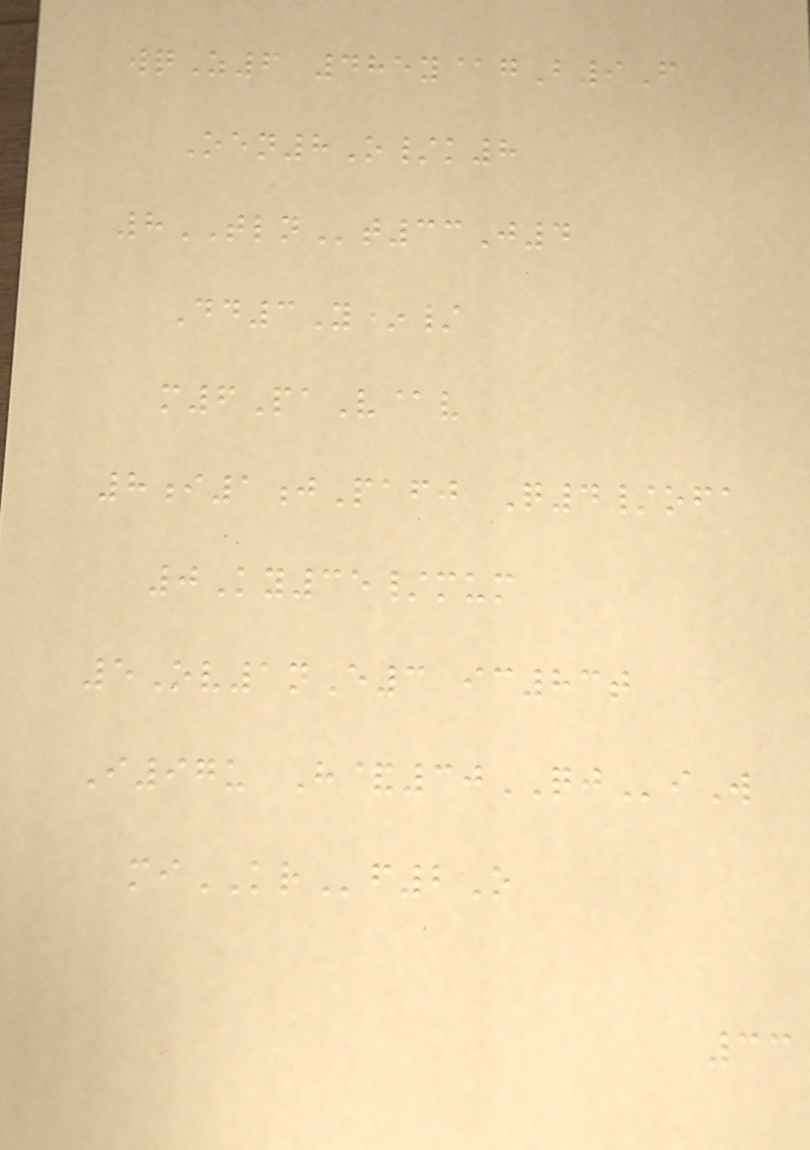wqZ6 485y@gB9F
Oen8O/k8
8TLNt33J4
Dd3Y*/
m6PaV@v
8i1jPafj Q4/ofa
0Ky35/mum
5Ov1nE3 ic83t
I97u H&30QJiW
miKRf2O
33
